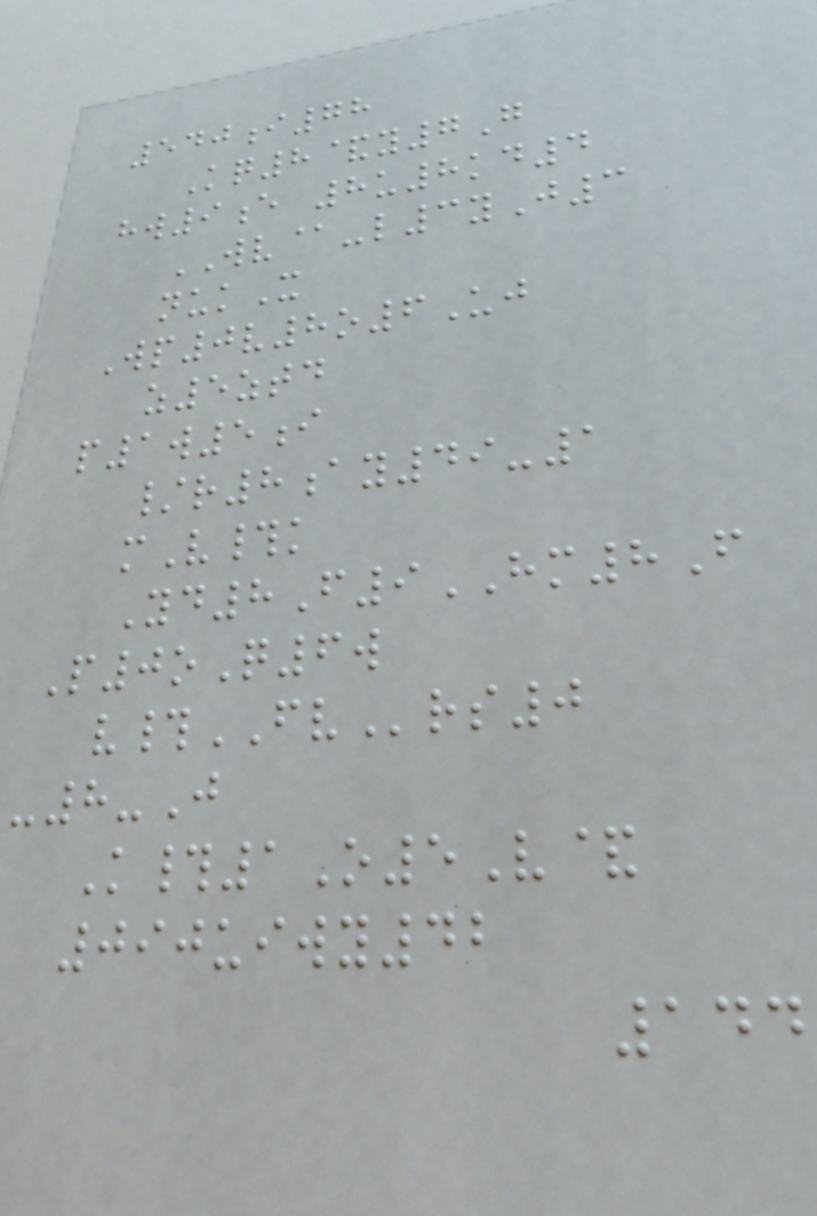540i78
Kq8&y7G
hw9e 8u8kd4
WV@-l3yJ3
nukX
Wp0v8o6Uj
z5ztd
p1w5i
/r8ay49-1
mV#k
Yd8F9HM8F
P0oQ6w
v#FVrs0
-8-J
K#1O5V&
090uiwy42
144
